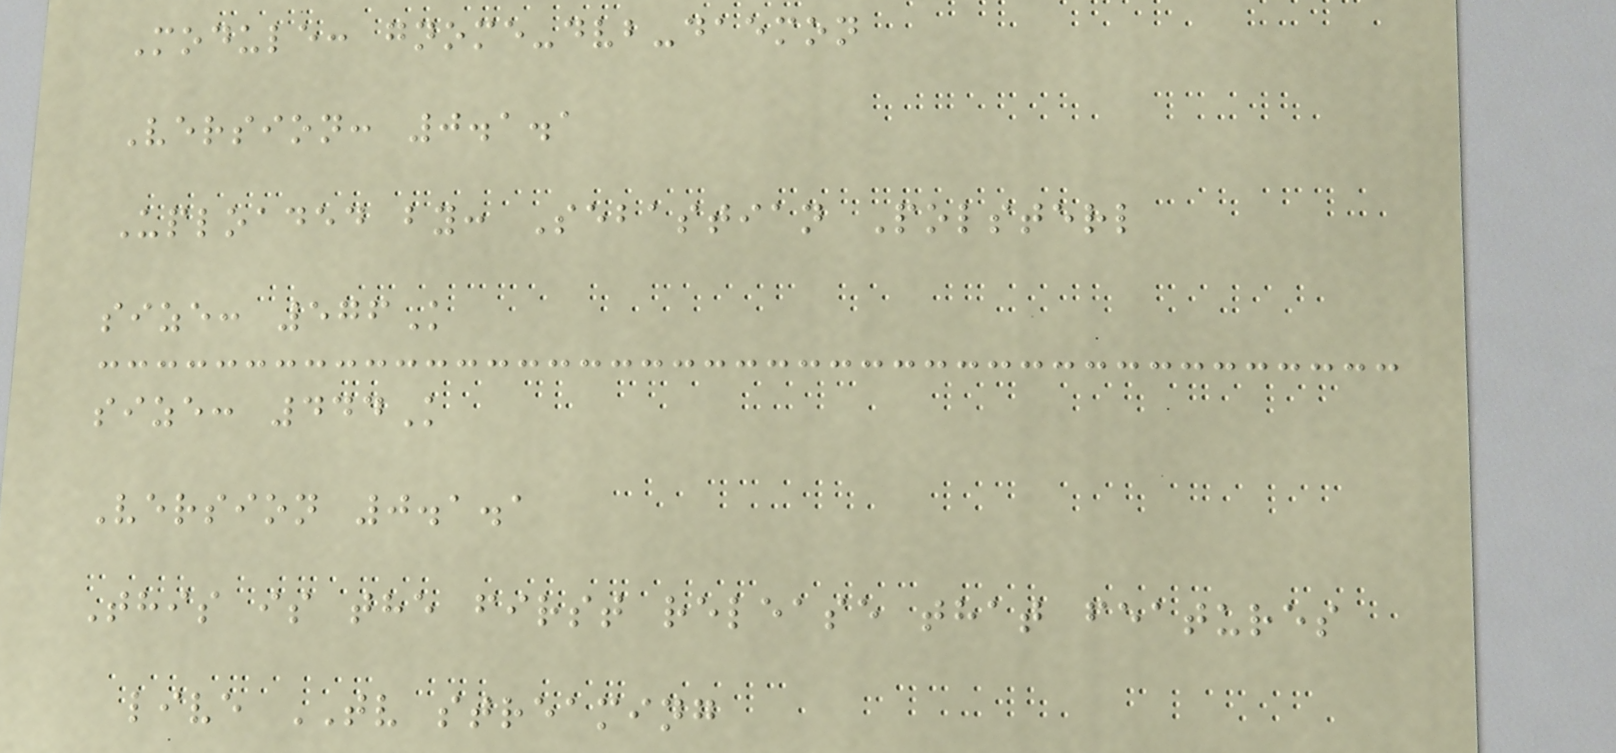Module: gnome-dvb-daemon
Version: 0.1.1
Uploaded by: Sebastian Polsterl
size: 576K
size: 444K
Version 0.1.1
This is the first release that features
live TV streaming
